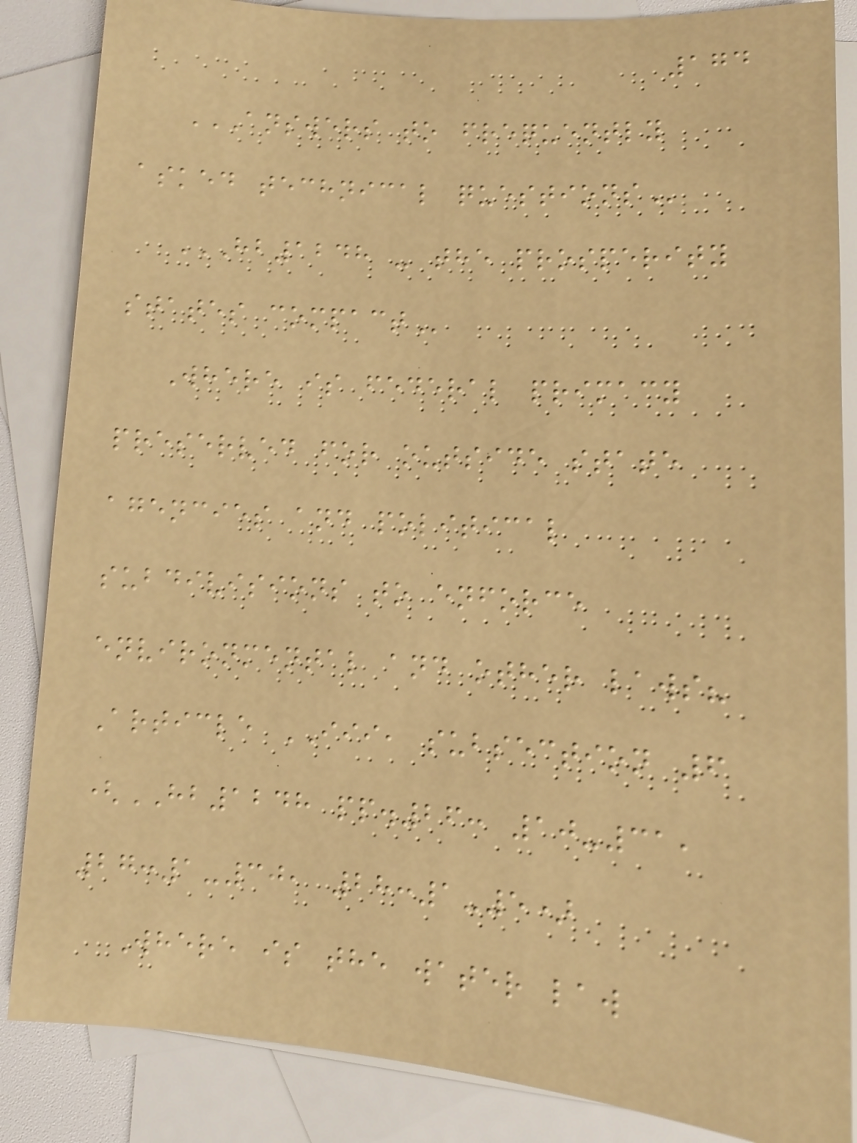174
ANSWERS TO FREQUENTLY
ASKED TECHNICAL QUESTIONS
HB1248 - THE PROSPERITY
STATES COMPACT
Where is federal primacy
preserved for outside state
agencies and political
subdivisions to enforce
environmental and other laws?
Article III, subsection 6
(HB1248 pp.26: 10-31,
27:1-30, 28:1-5)
Where is the water law
